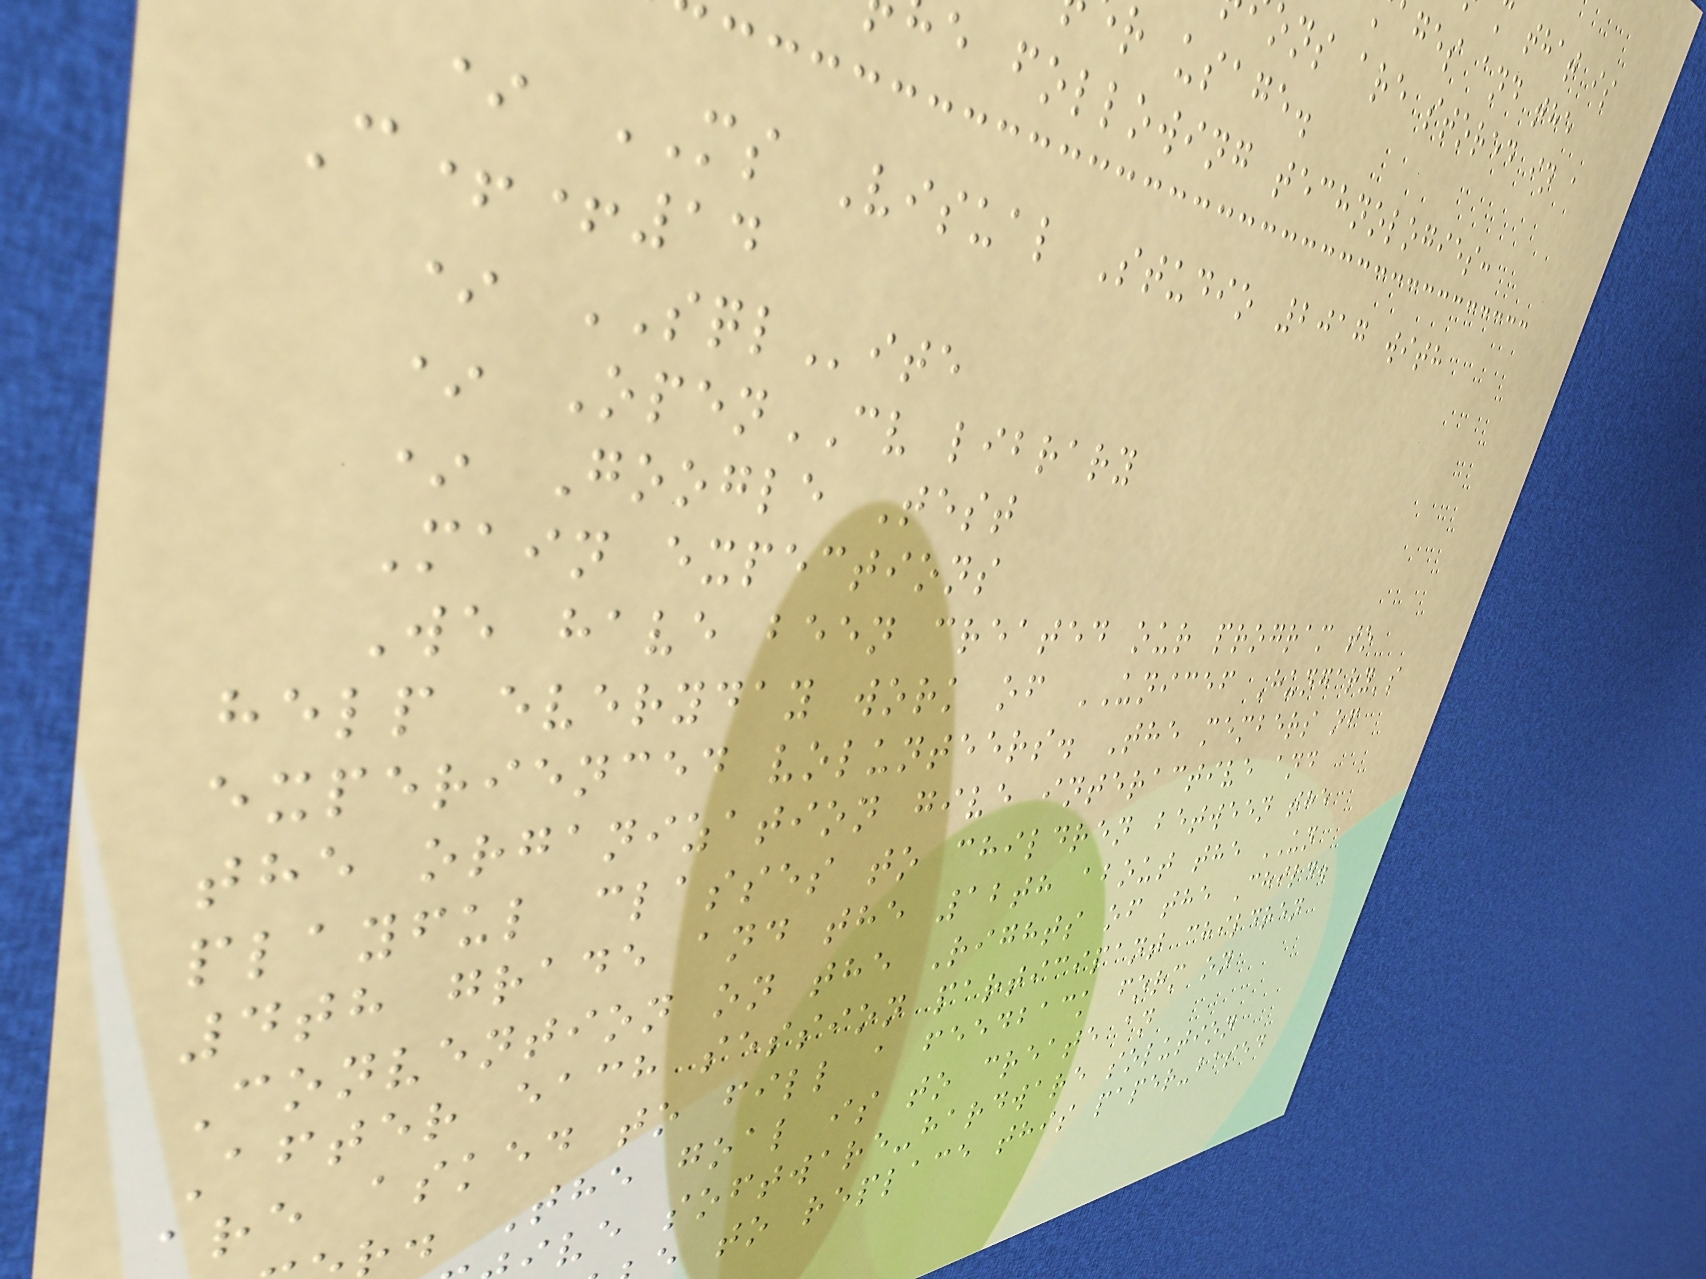ages and the
ons are stored in a
r usage.
e following technologies:
* MS Visual Studio 2017 with
C++14
* SQLite
* OpenCV library
* Google Test
Main expections
We have been created our program to
help everyday work of UNICEF Hungary's
experienced volunteers. The members of
the organization give interactive and
playful classes to children between the
4th grade and the 12th about the UN
Convention on the Rights of the Child.
After each session participant children
are asked to fill a feedback form on
. The goal is to create an
ve software-hardware solution
to replace this paper-based
